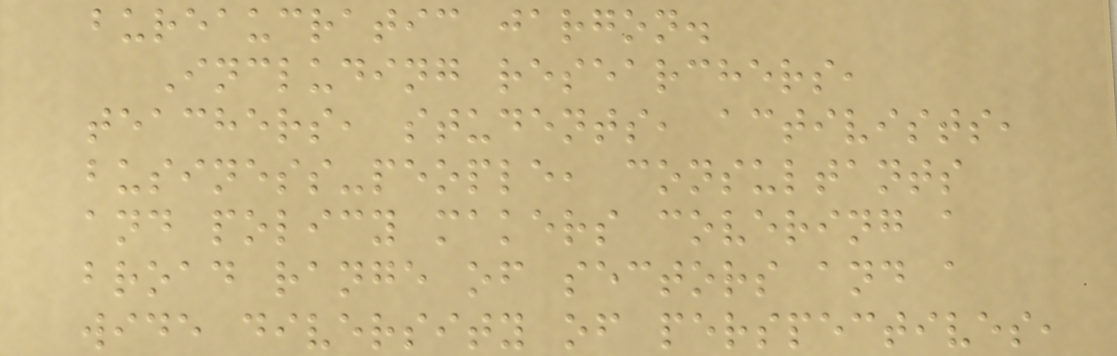bureaucratic jargon.
Including researchers,
teachers, students, activists,
business-people, consultants
and policy makers covering a
broad range of sectors and a
wide diversity of perspectives,
